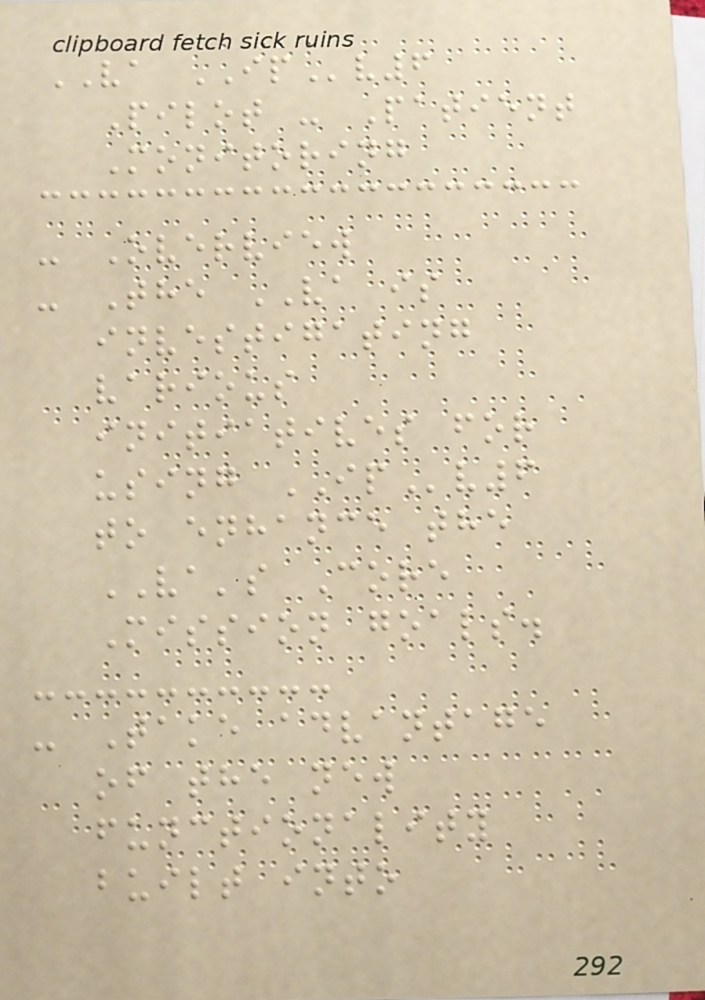VA IPv6
Pilot - Patient
Monitoring
- Overview
- The VA is
investigating
various
initiatives for
using IPv6
to enhance the
VA's Core
Mission goals.
- Take advantage
of the new
functionality
built into
